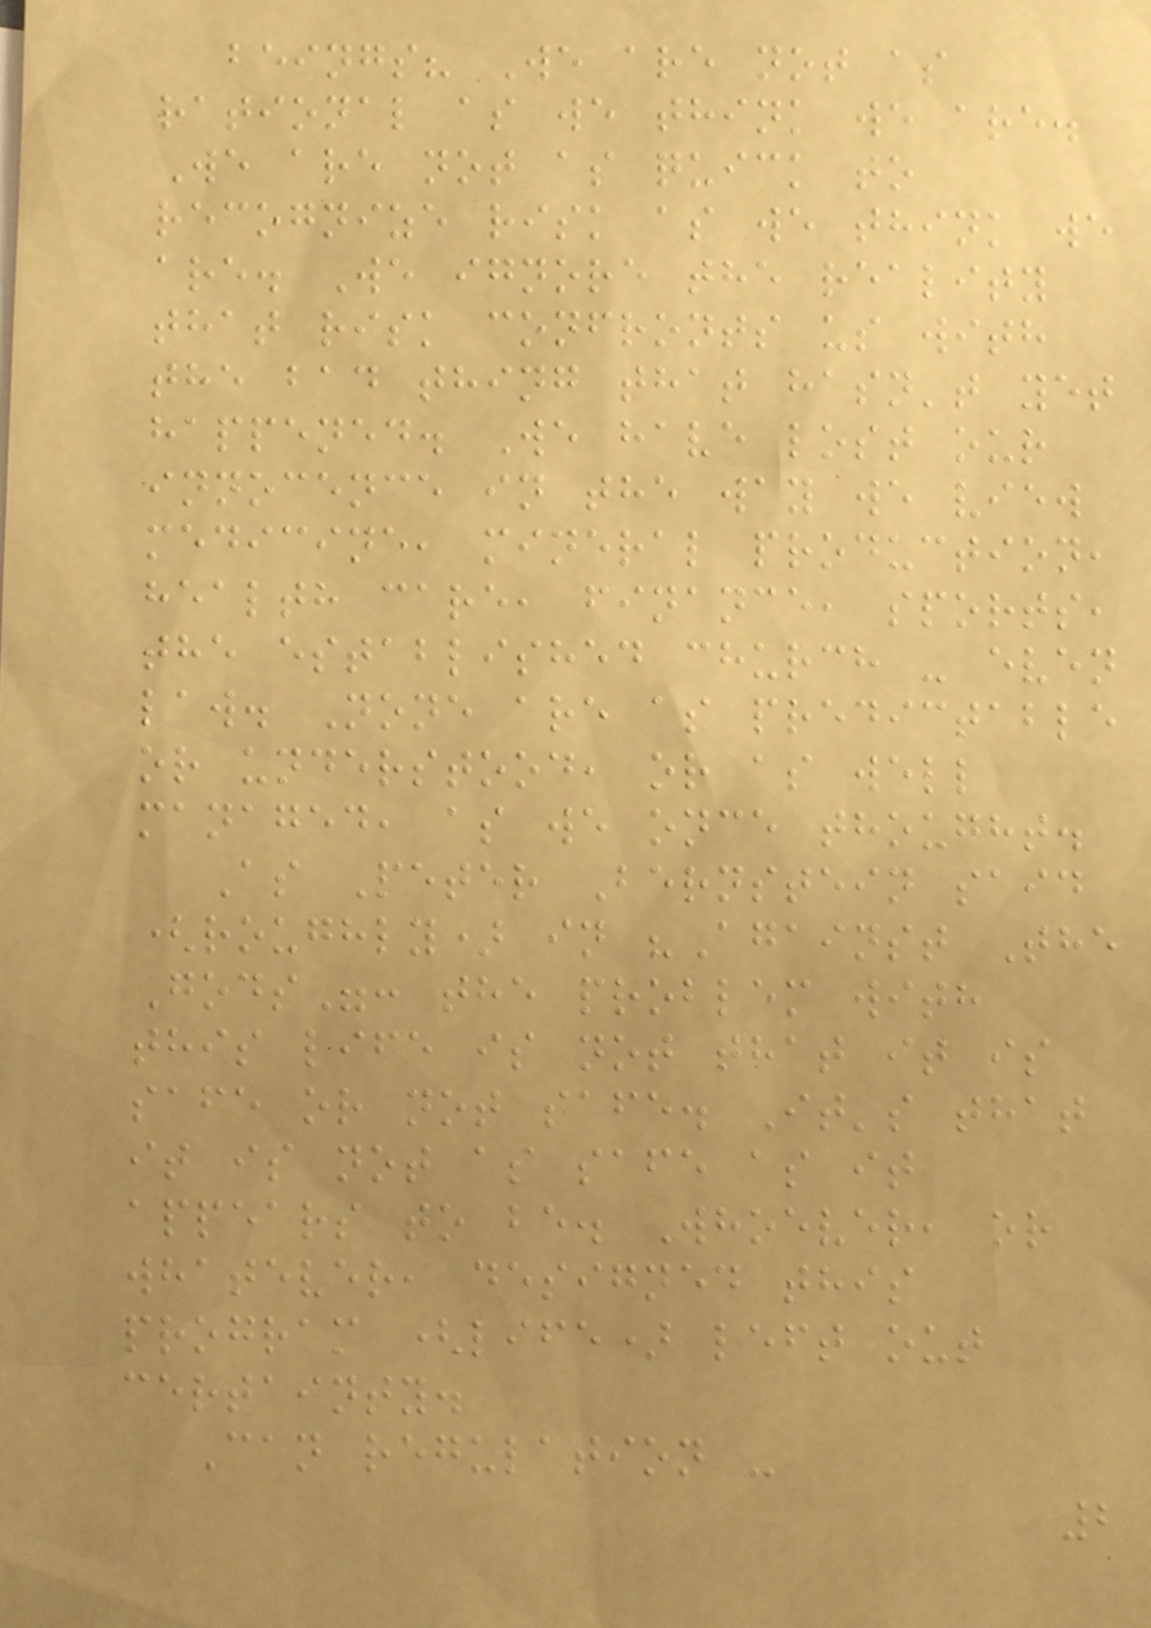beings? We are not as
rational as we think we are.
We are not as quick to
recognize risk as we think we
are. We ignore the reality
that risk confronts us with
the bad thing that hasn't yet
happened. We have lost our
innocence in the way we view
medicine, mineral production,
health care, finance, sports,
the established church - even
law. None are as predictable
or understood, or as well
managed, as we once thought.
As Peter Bernstein said
(roughly) in "Against The
Gods": the problem with
this life is not that it is
safe or not safe. It's that
it is not as safe as it
appears to be. Whoever, or
whatever, designed this
program (life) left out
certainty.
Can regulation -
2
